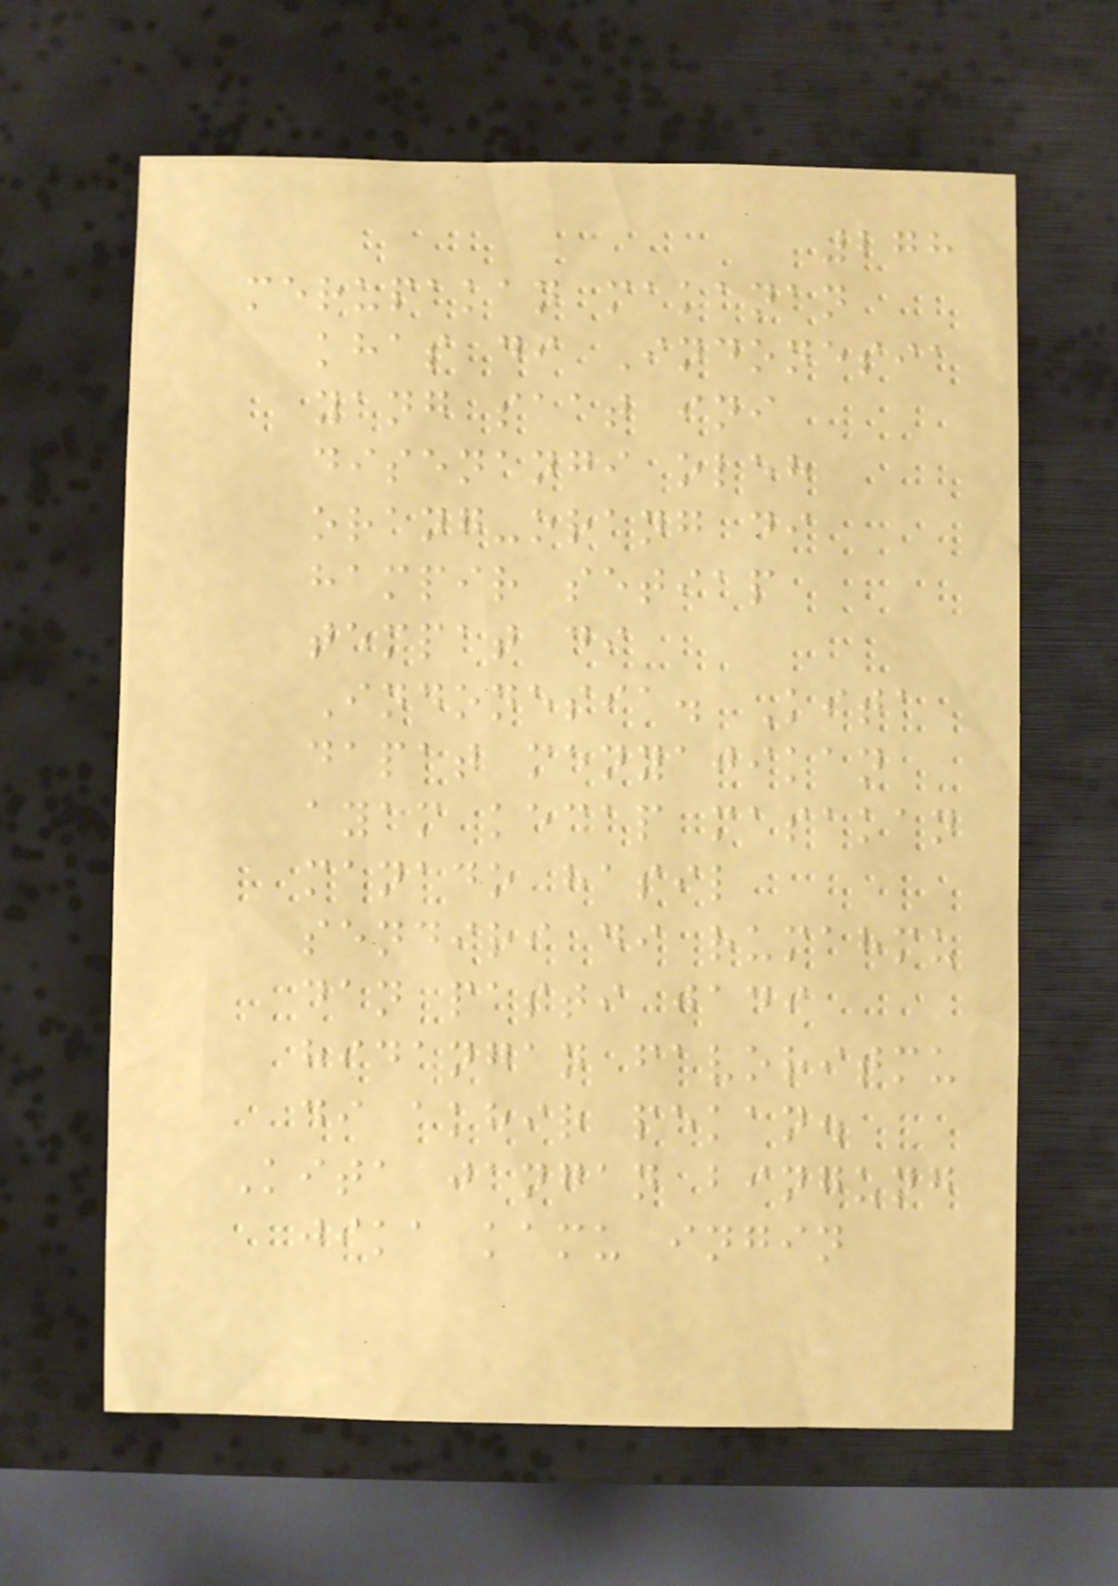278
merupakan makanan
khas di Indonesia
yang saat ini
disenangi oleh
orang-orang di
hampir setiap
tempat di
Indonesia. Kita
dapat menyajikan
ayam kecap masakan
manado hasil
sendiri di rumahmu
dan pasti jadi
hidangan favoritmu
di akhir pekan.
Kita jangan bingung
jika kamu ingin
